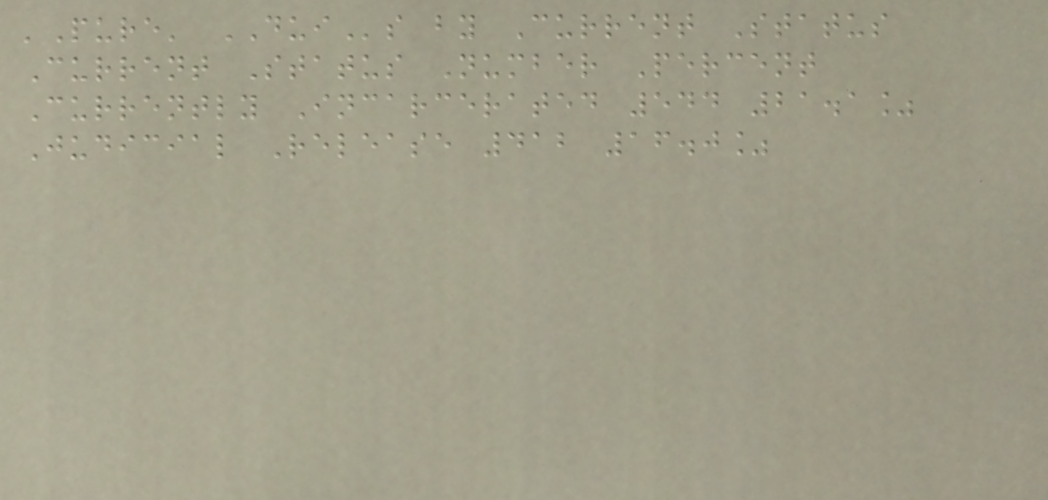'Pure' DUIs by Current Status
Current Status Number Percent
Currently Incarcerated 544 21.1%
Judicial Release 412 16.0%
